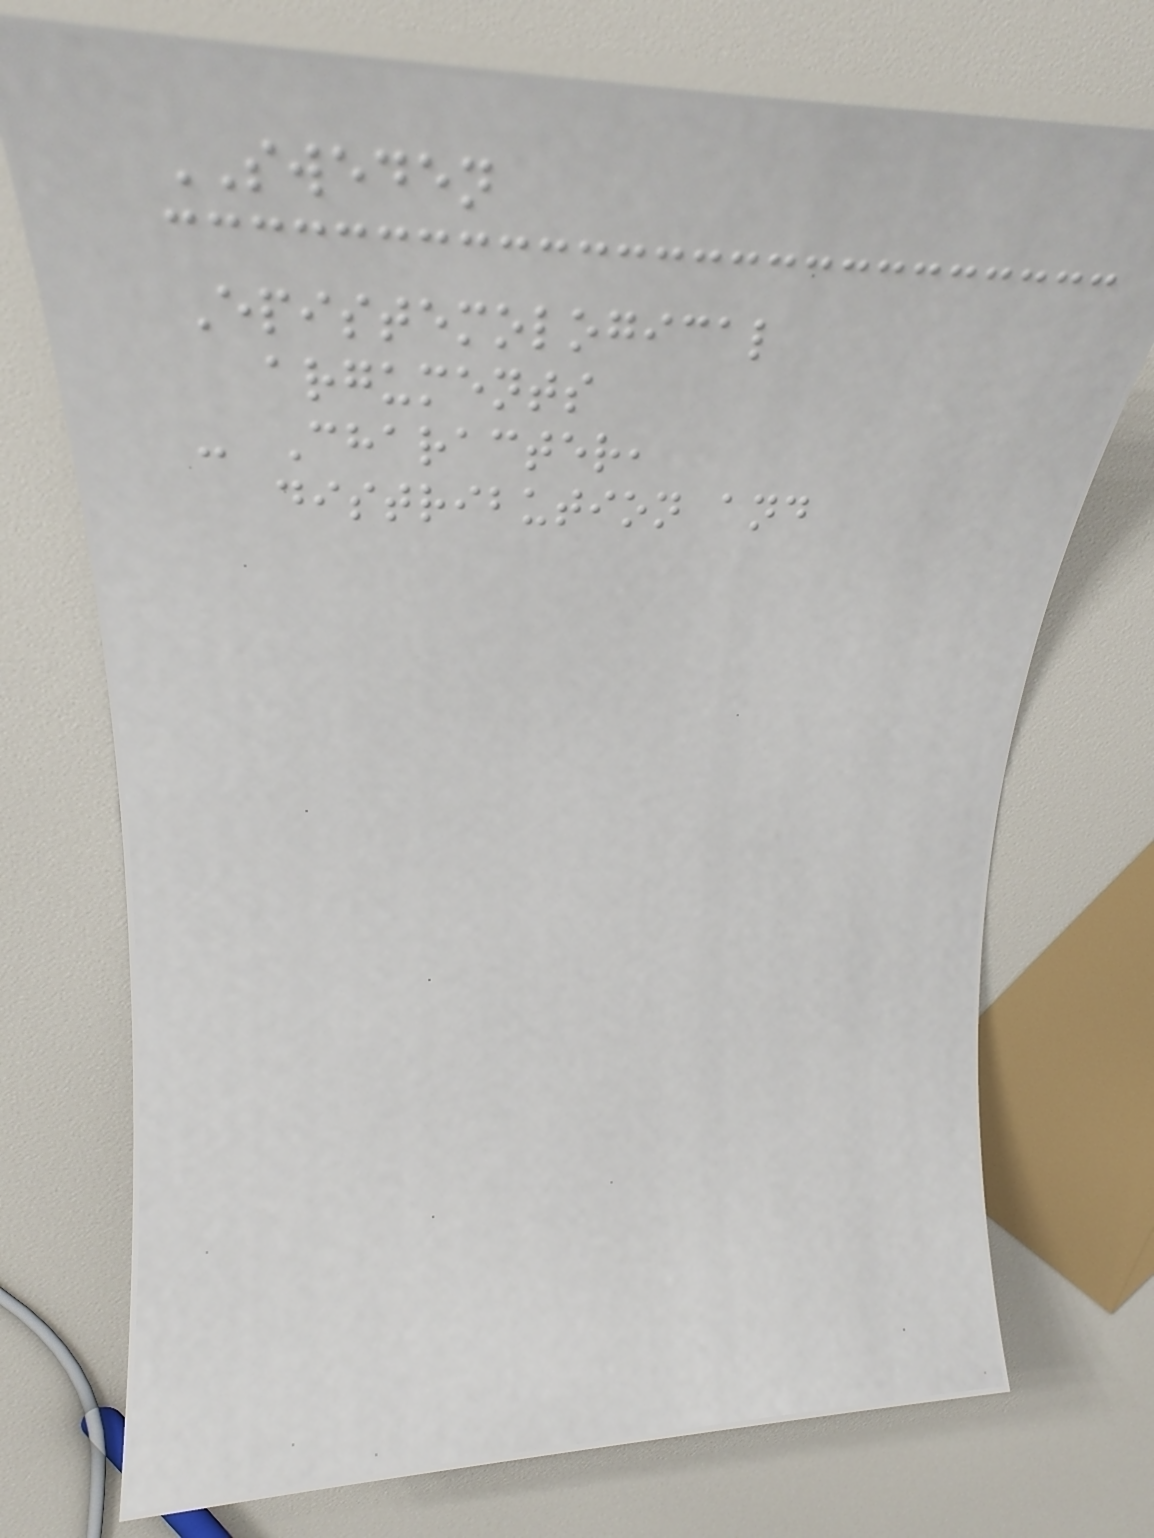SWEDEN
Epistemological
arguments
- Character,
distribution and
